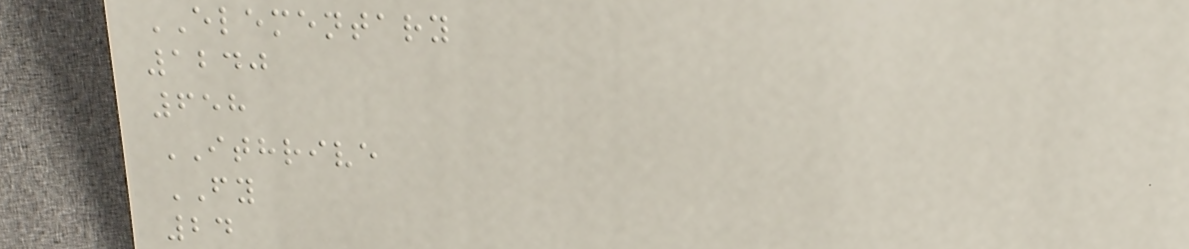ELEMENTARY
1240
658
ITHRIVE
FY
24
